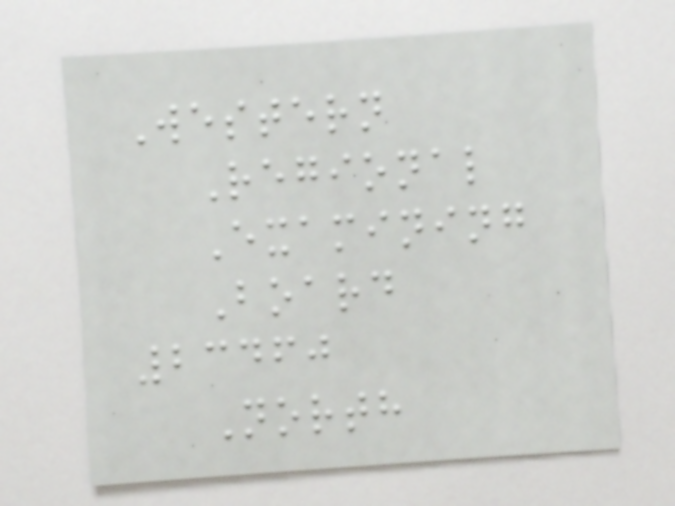Western
Regional
Examining
Board
23460
North
